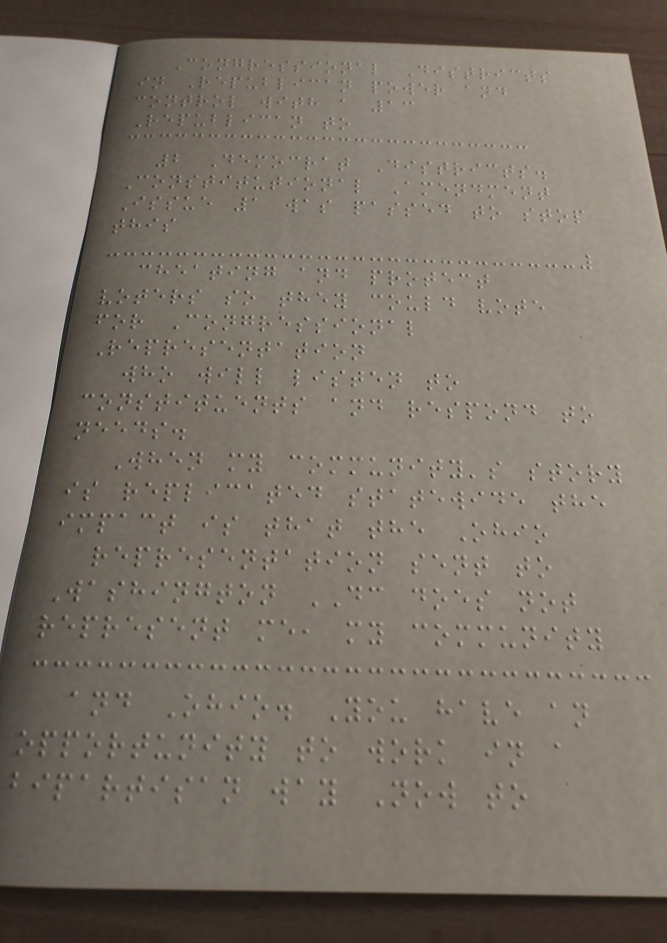Congressional Districts
in Republican power and
control with a 13
Republican to
2 Democrat Districts.
Constitutional Amendment
Issue 1 was passed to stop
this
cheating and protect
voters so they could vote
for Congressional
Representation
who will listen to
constituents and respond to
needs.
When my community's story
is replicated statewide the
impact is that the Ohio
representation sent to
Washington DC does not
represent me, my community
and Ohio. You have an
opportunity to work in a
bipartisan way Now to
